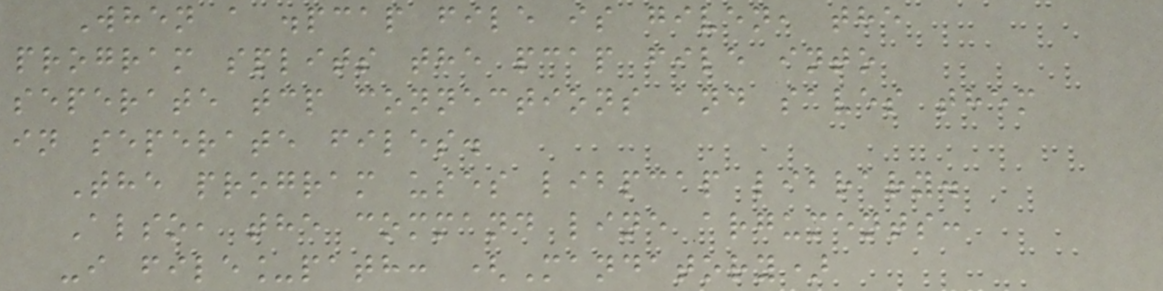When a .pcap file is given, the
program splits the pcap file into
seperate tcp connections and saves them
in seperate files.
The program uses libpcap library.
Also, the command line arguments:
-i file_path: (Mandatory)
